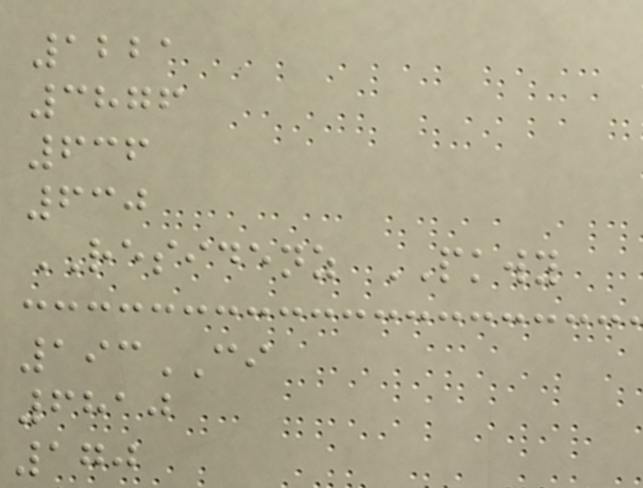1221
3876
636
630
RESIDENZ PKWY
193CI
6810
170
